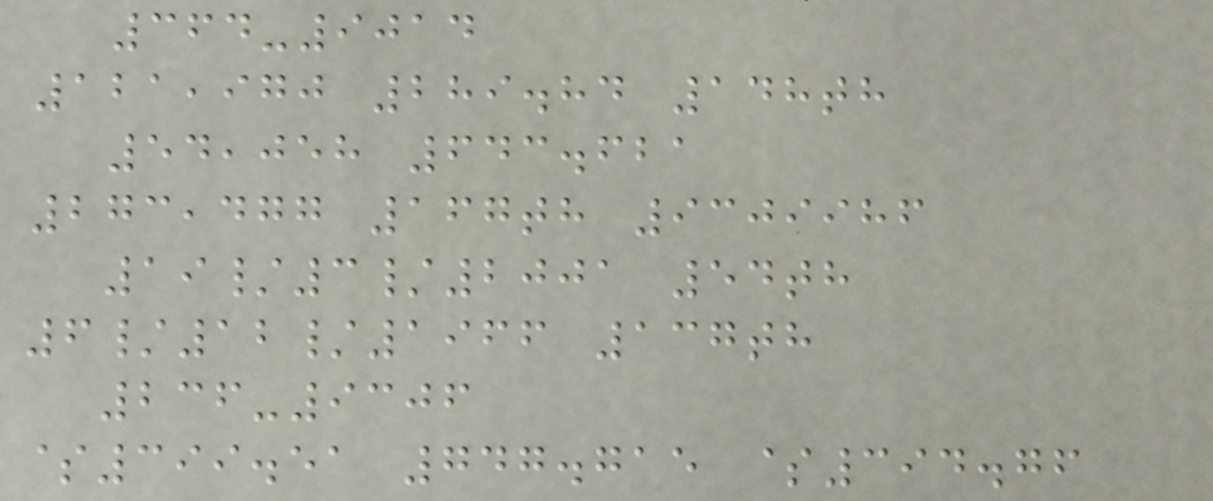364-9014
121,970 289.84 148th
54,058 643.621
273,477 167th 9309986
19/3/2001 54th
6/12/1966 137th
236-9306
$399.51 747.715 $394.76
